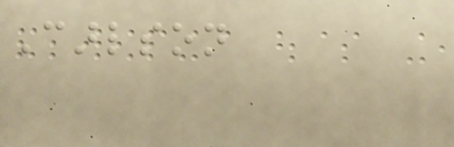Carlson
